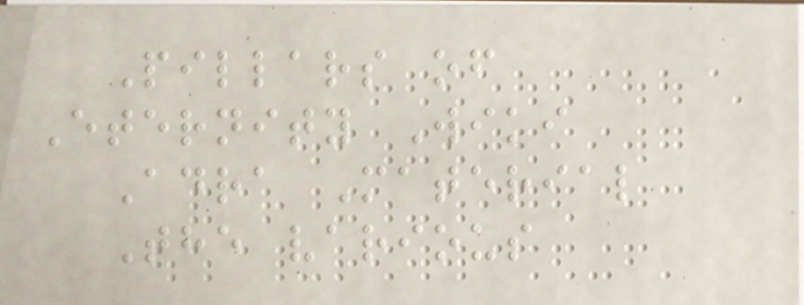Pillars of
Eternity Wiki
Adra Material
The various
